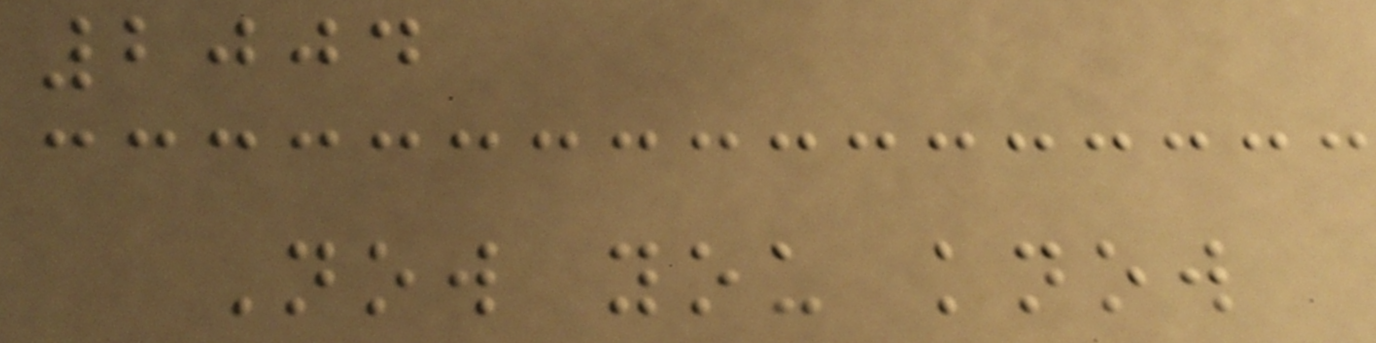2004
Now you know
